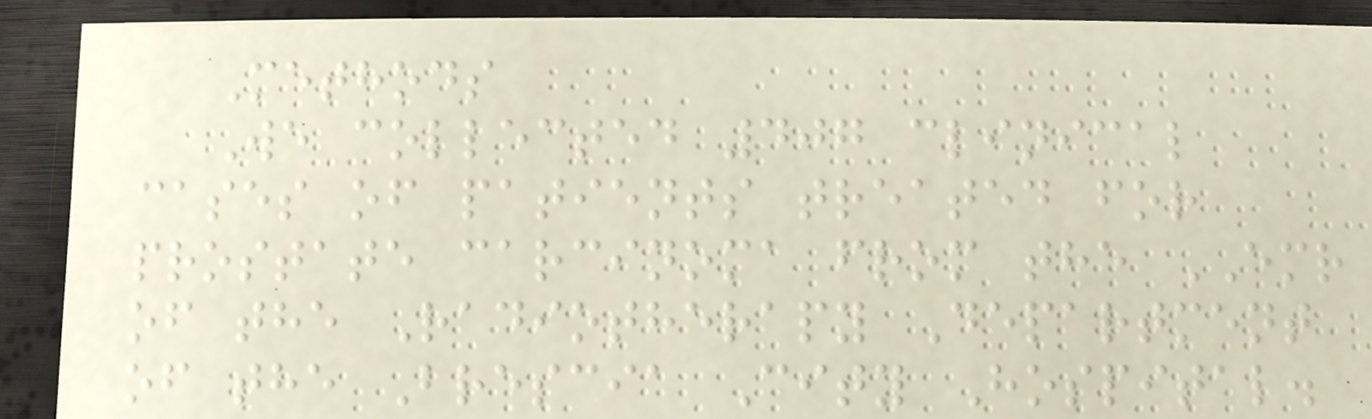Methods
We collected 407 clinical
cases of patients treated for
prostate carcinoma from the EMR
of the Radiotherapy Department
of the Brescia City Hospital.
